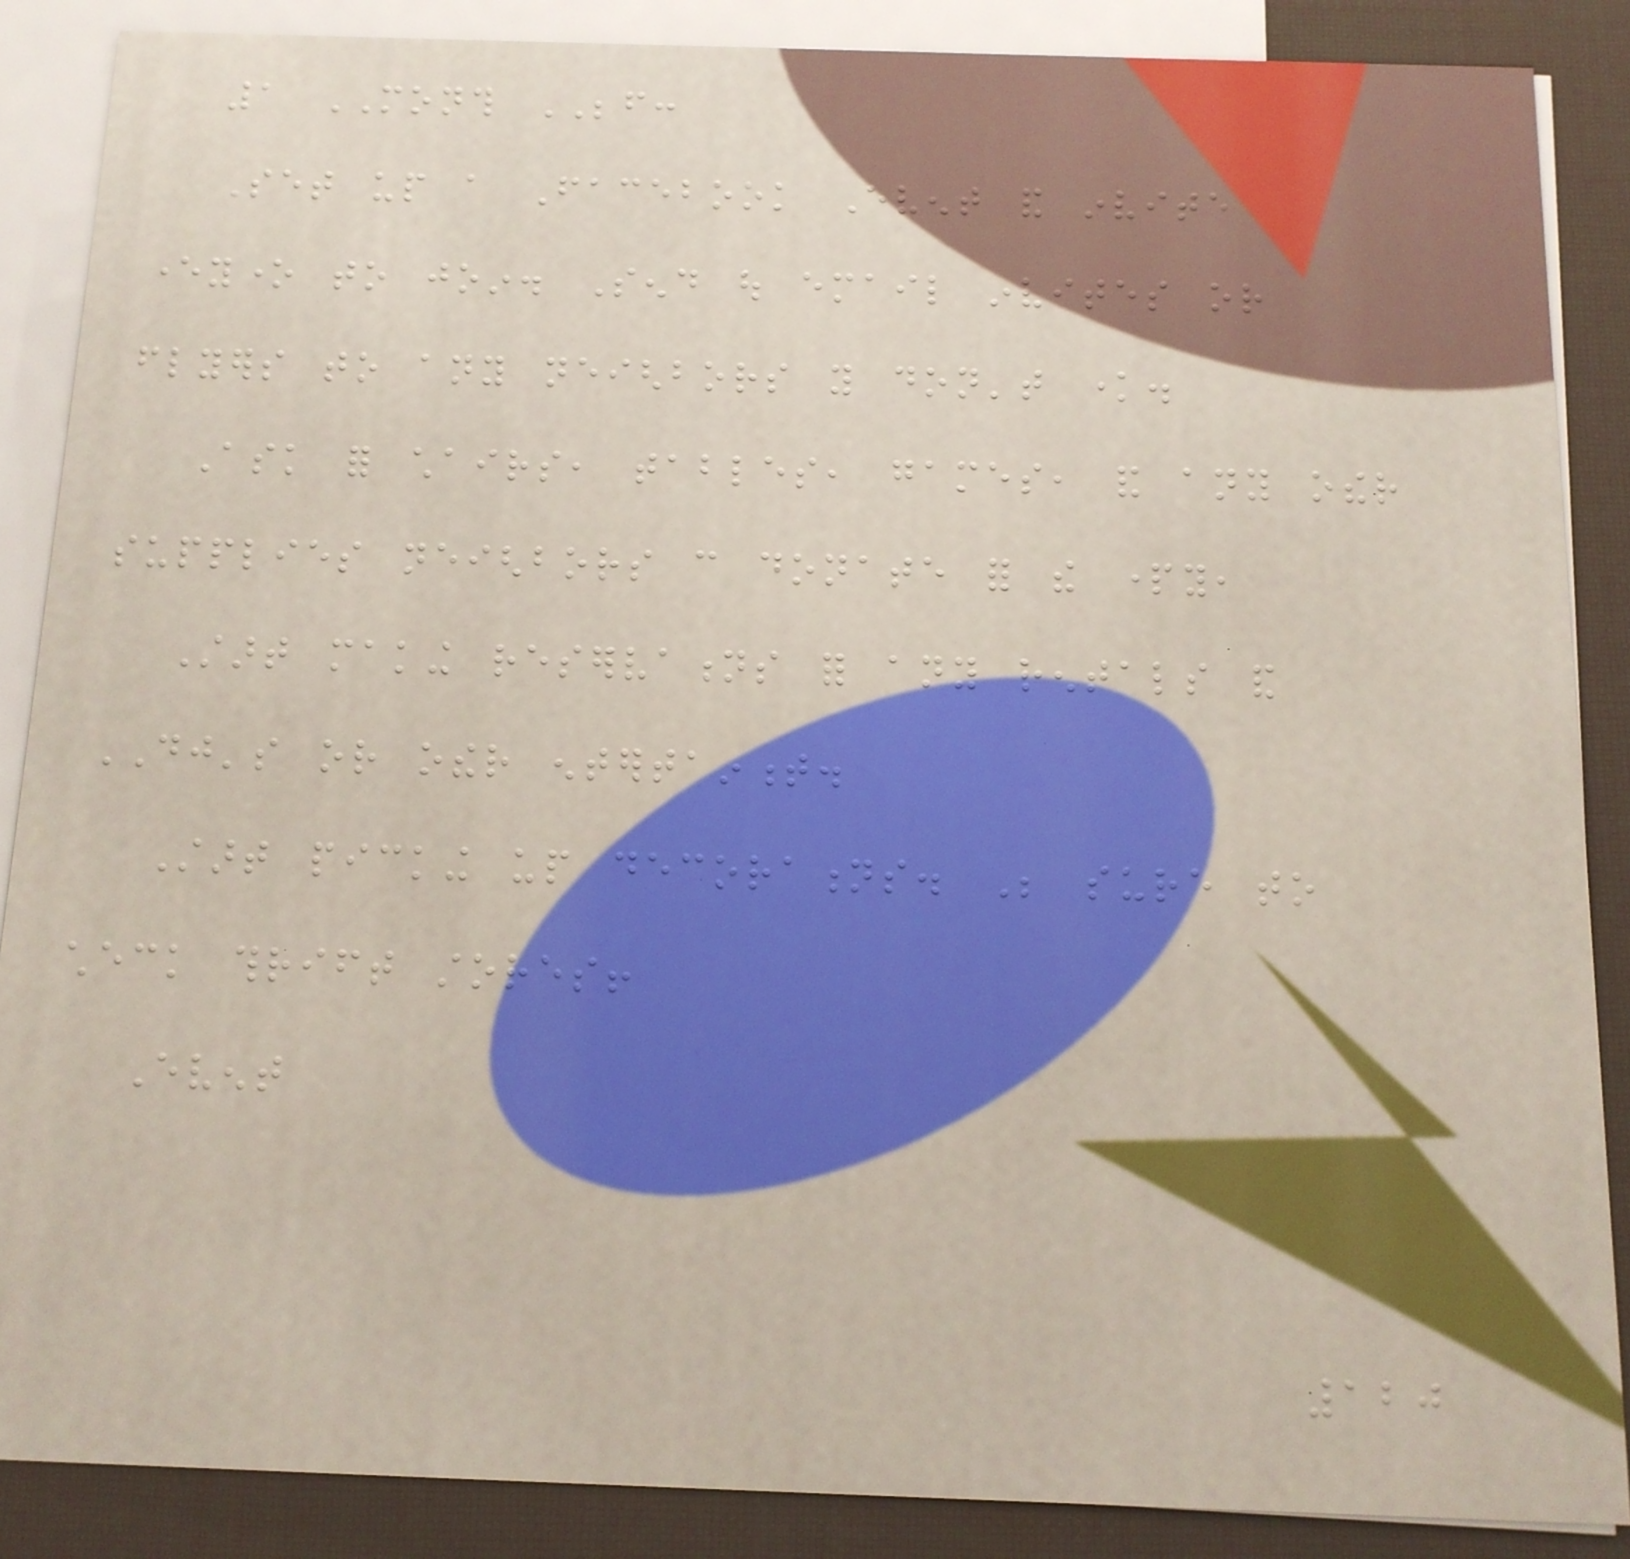1 MONTH BEFORE:
Set up a Facebook Event and invite
everyone to join. Send out email invites or
flyers to any neighbors you don't know.
Ask for chairs, tables, games, and any other
supplies neighbors can donate for the party,
Start making reservations for any rentals and
DJ's or other entertainment.
Start picking up decorations. Be sure to
check thrift stores!
Event
120
